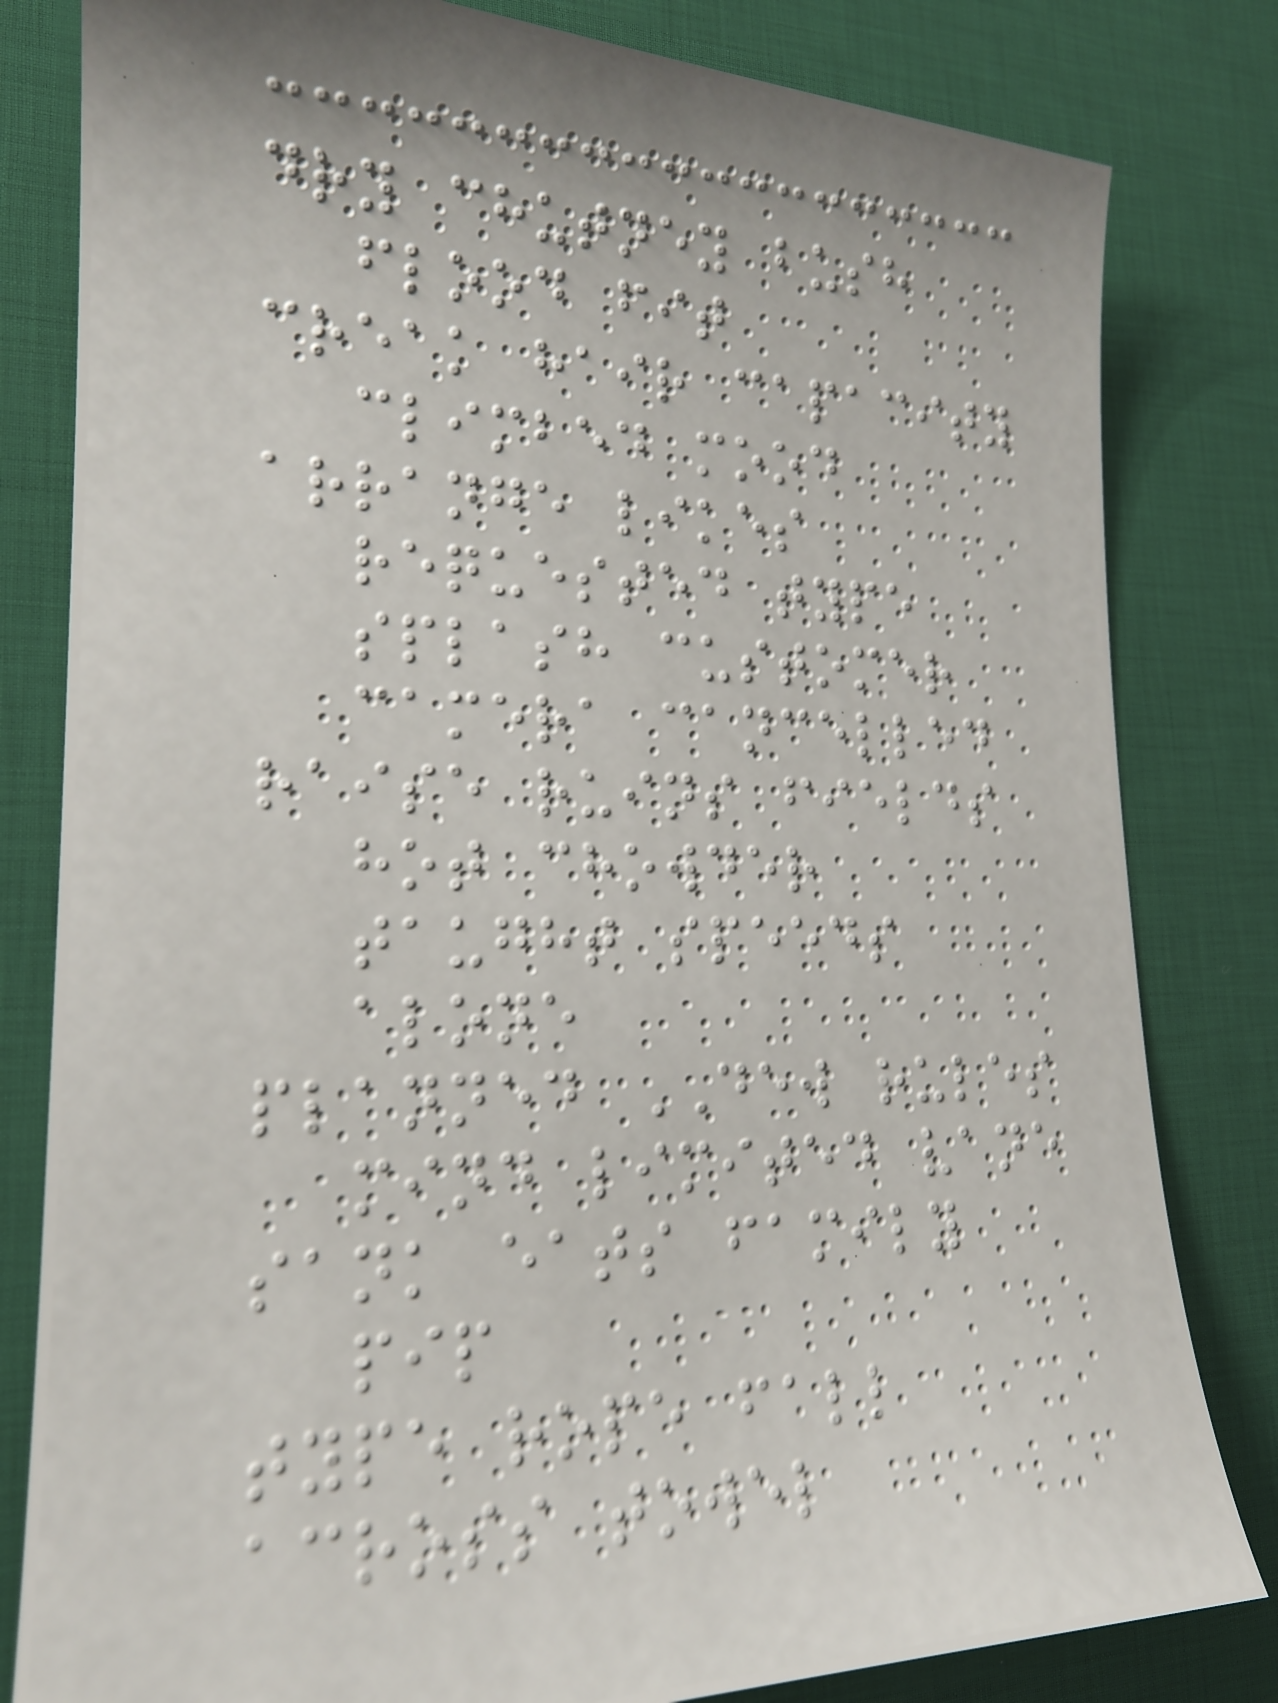dry chutney bush
flood fit
creak hair capacity
climbed mood
arrange likes
requested type
splash customer
camera cancelled
raise ruins fields
hot chowder
taught speeds
alone
planned DEW rules
mind limited vane
sank eats family
pip
type rope fall
across towel
